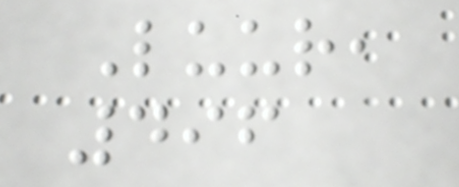Luur,
496
